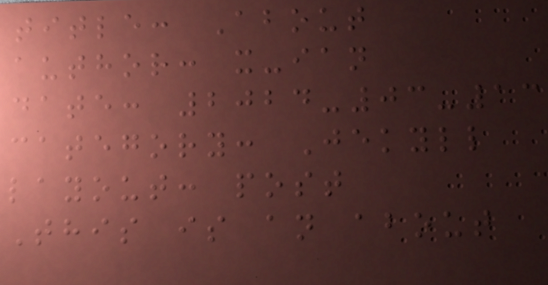title: About
author: x-ian
date: 2024-03-13
category: Jekyll
layout: post
This is an about
